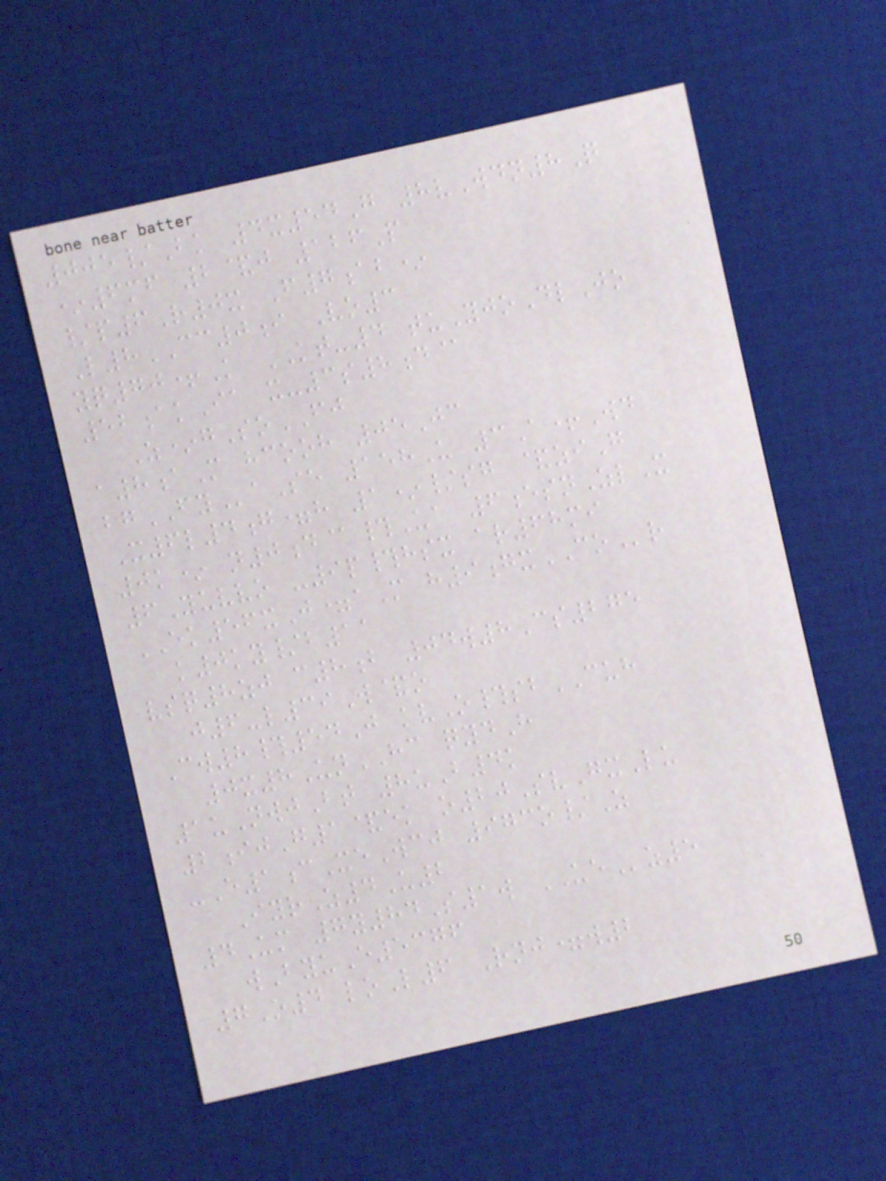005/Bk 4x54G 8vWdn8Q
*6mf 2&j 126P
/p6R0x F7ab*
L8CC0i Vo3
yq70+K KT-4 tuYjoDlJo
52akIa x-3s8d@
Z*gSoFJ
a8aM hcooh 05Jc
bgFYaSe 158U 3A+Wd
X6l4g=h 1*/sg &ziG
0k* n0d@#Ua 6esnZlX
6Yuvvo -9p#hsx ar68mi
EK56xJ=aM h9gxCOr
k0ky/b11
vsq8zj c8b 04w8Cs275
j6-l39W&o
Cw8#54J kvO#sbCUH
0x8UnHC qydH
1uNwjBt 8uB4k
2ijG1&ek o20SvGxLu
-E1cXeWcj 973o/Z
IyrZ4U2
4Um 7y84S1w UEz5
wByuE5376
7O4 loL6 Rnj=w2
